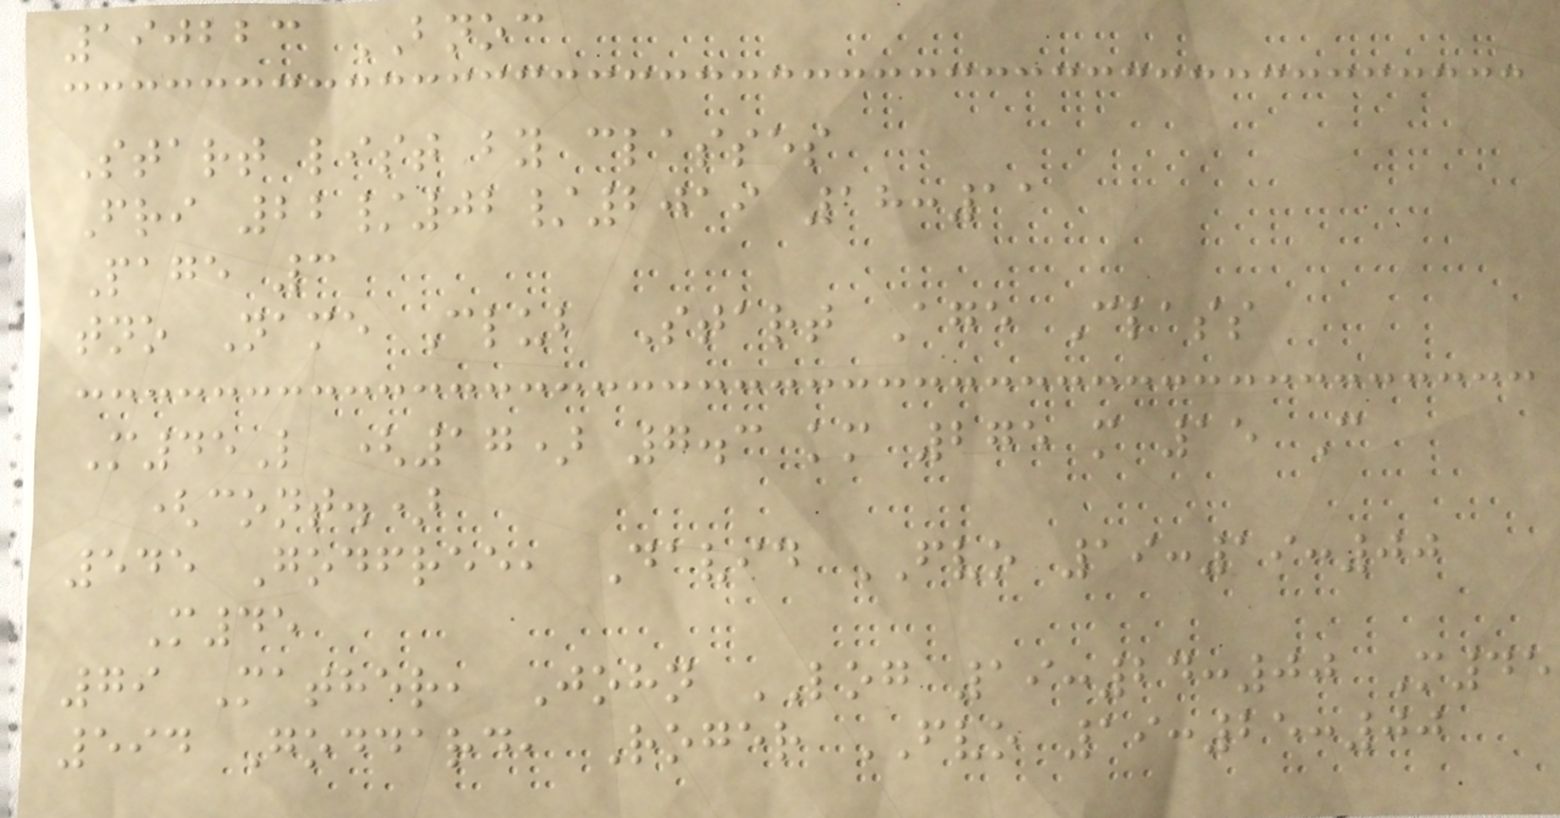190223 BNOC
Start list by classes
Fri 22/02/2019 18:11
Page 3
tno Name Club Start Age Class
M45L (17) 7.3 km 275 m 15 C
(cont.)
545 Godfree, David FVO 19:19:00
M45
79 Mather, John LOG 19:24:00 M45
594 Goddard, Roger FVO 19:25:00
